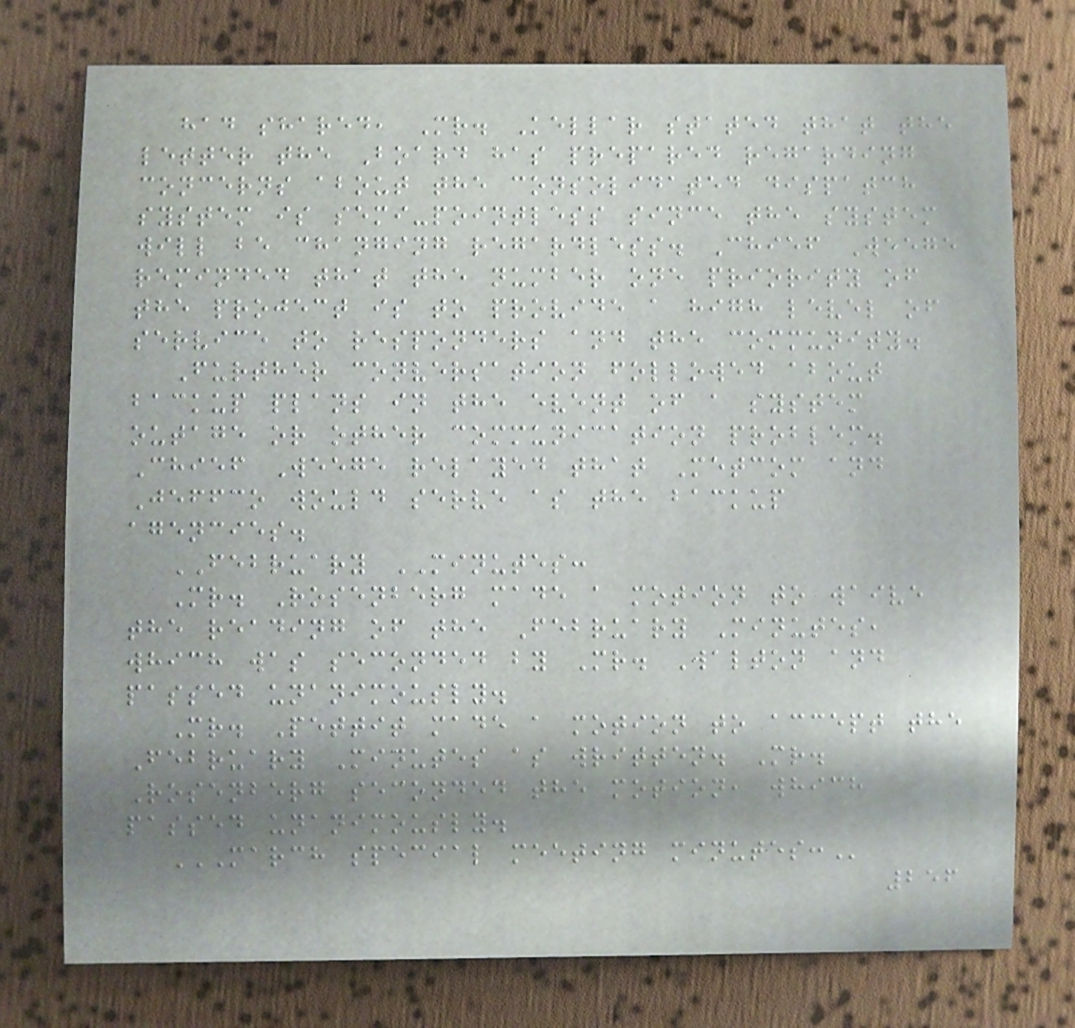had shared, Mr. Kellar stated that the
letter the Board has prepared regarding
concerns about the consolidated dispatch
system is semi-pointless since the system
will be changing regardless. Chief Weege
reminded that the number one priority of
the project is to provide a high level of
service to responders and the community.
Further conversation followed about
backup plans in the event of a system
outage or other communication problem.
Chief Weege relayed that Metcom and
Jeffco would serve as the backup
agencies.
FEBRUARY MINUTES:
Mr. Rosenberg made a motion to waive
the reading of the February Minutes,
which was seconded by Mr. Walton and
passed unanimously.
Mr. Pettit made a motion to accept the
February Minutes as written. Mr.
Rosenberg seconded the motion, which
passed unanimously.
MARCH SPECIAL MEETING MINUTES:
256
